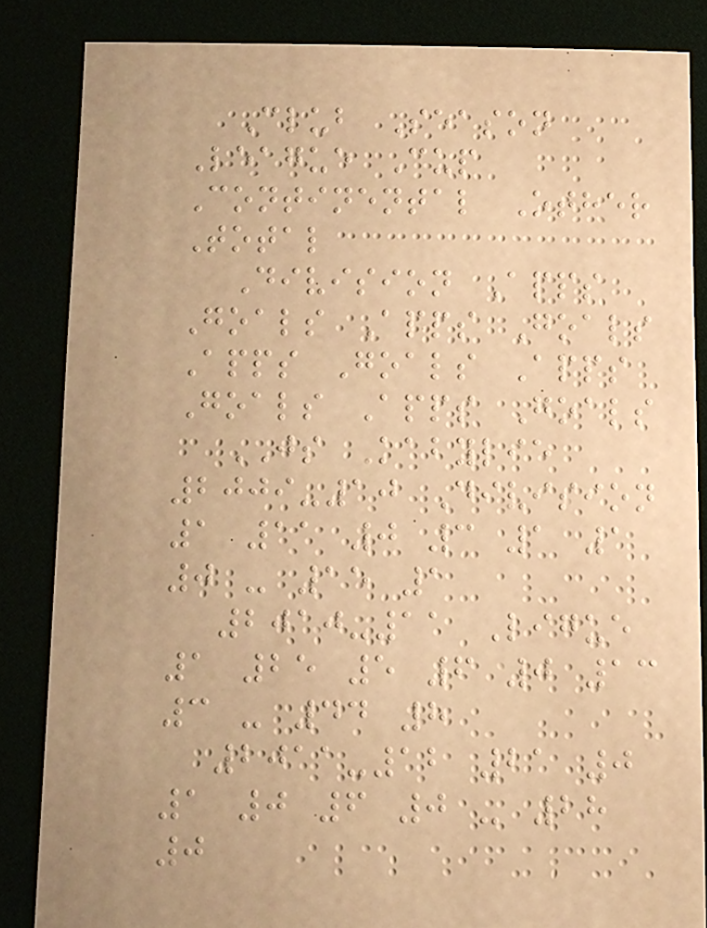Club Season
League Cup
Continental Other
Total
Division Apps
Goals Apps Goals
Apps Goals Apps
Goals Apps Goals
JS Kabylie
2009-10 Division
1 11 0 3 1 1
0 - 15 1
2010-11 Ligue
1 25 5 6 0 13
3 - 44 8
2011-12 21 0
1 0 6 0 - 28
0
